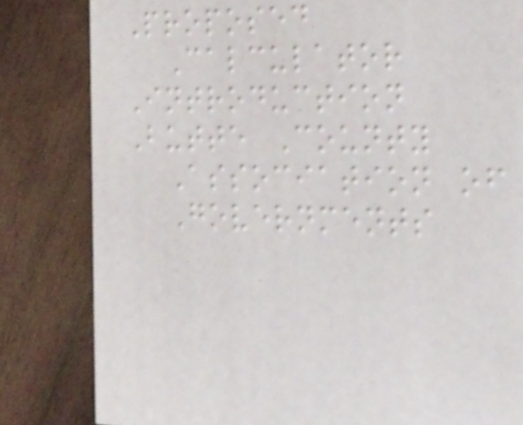Proposed
Calculator
Introduction
Butte County
Association of
Governments
